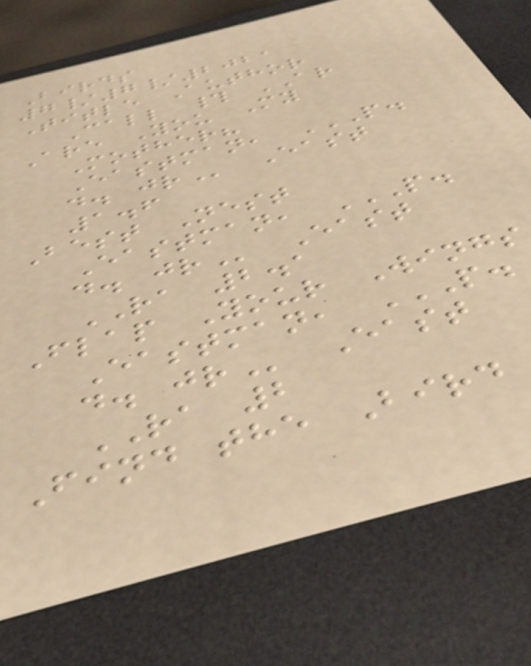Birds
7/7/2021
Title Author
Call # AR
Are You My
Mother?
Eastman, P.
D. JR East
1.6
Best Nest
Eastman, P.
D. JR East
RA 2.1
Flap Your Wings
Eastman, P.
D. JR East
RA 2
Find the Bird
